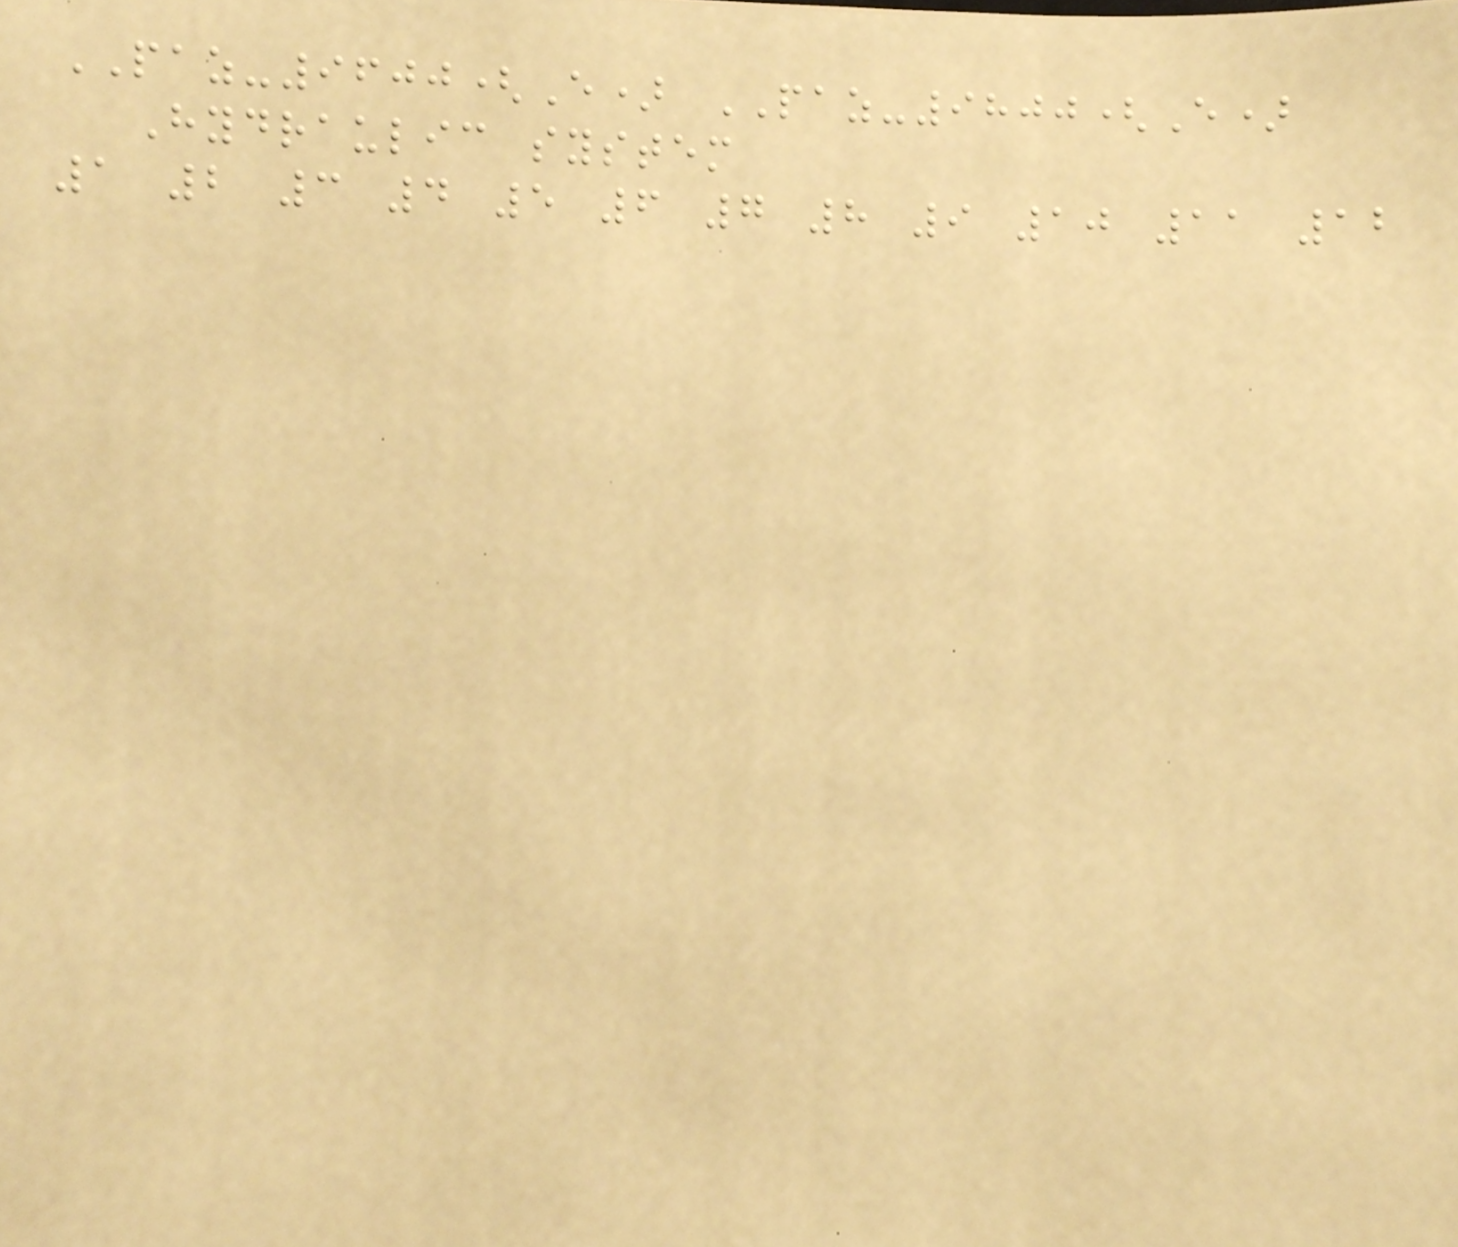PAZ-9600(E) PAZ-9800(E)
Hydraulic system
1 2 3 4 5 6 7 8 9 10 11 12
